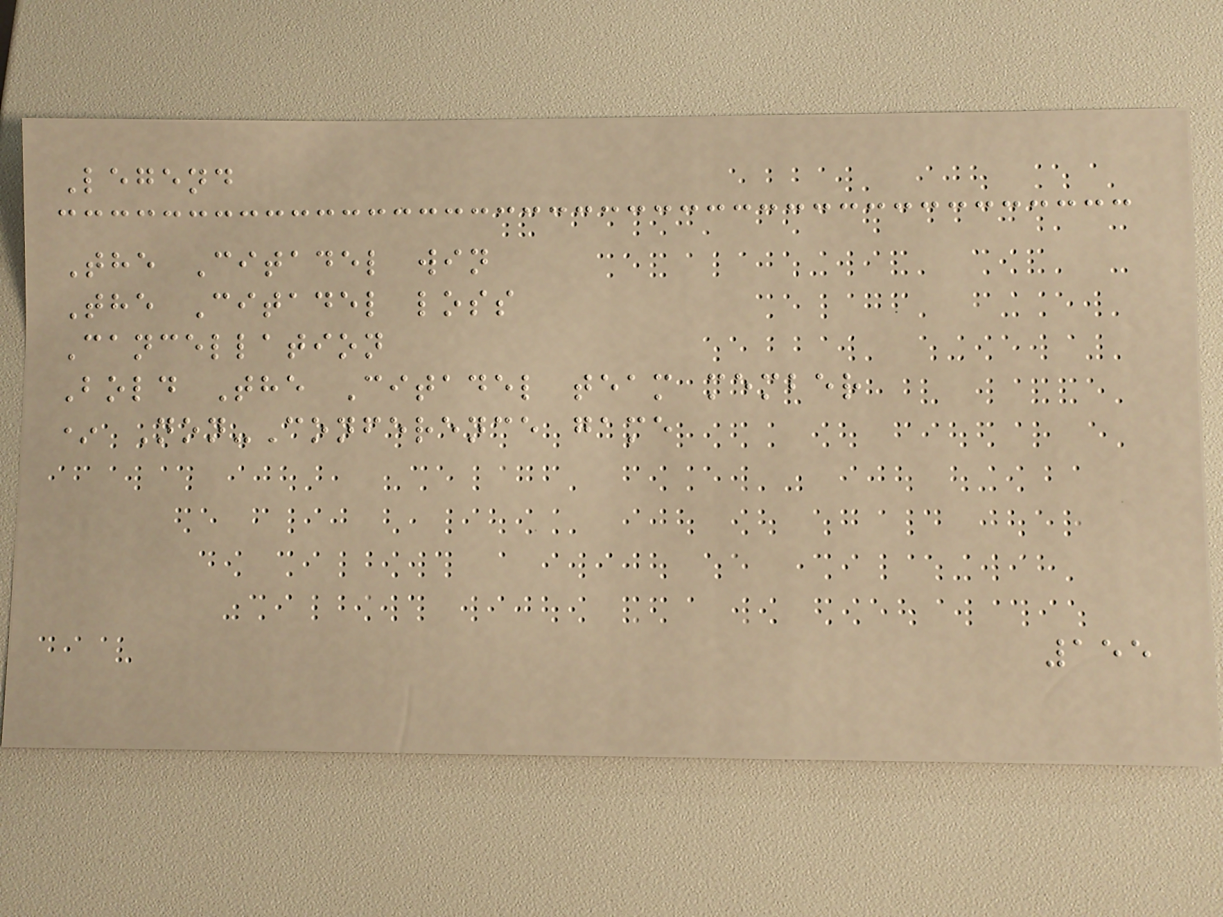Legend
The Citadel win
The Citadel loss
Cancellation
Bold The Citadel team member
* Non-Conference game
155
